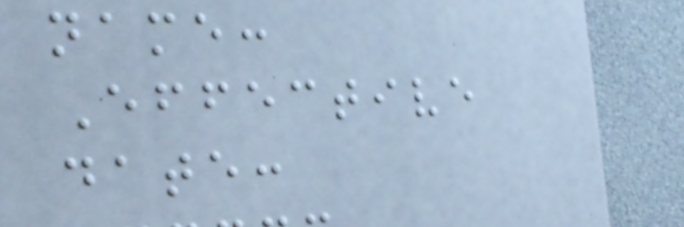name:
Effective
date:
